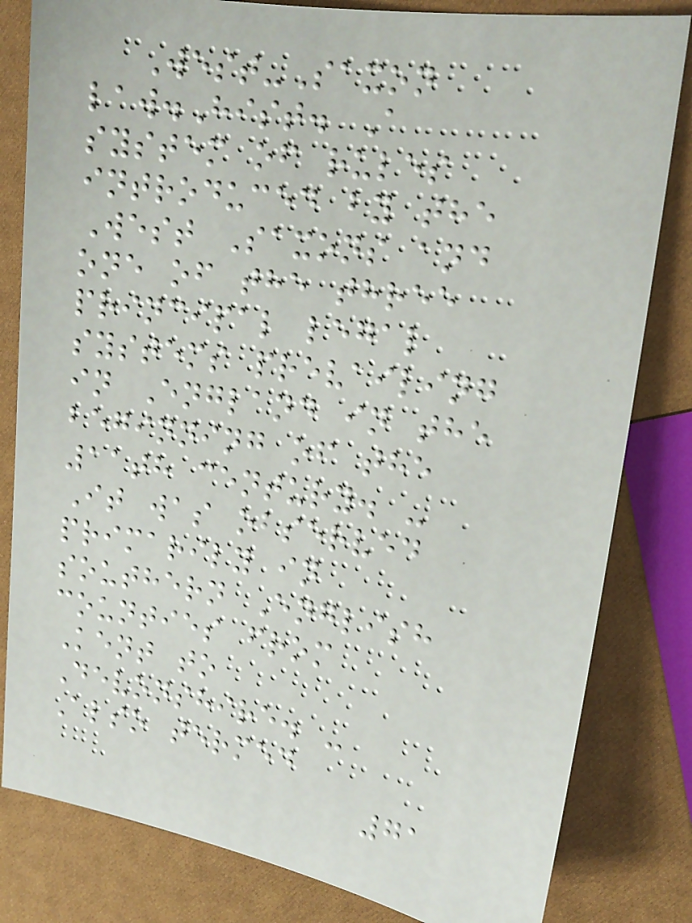West-Saxon
law.Hist. A
system of rules
introduced by the
West Saxons and
one of the three
principal legal
systems prevailing
in England in the
beginning of the
11th century. -
It was observed
primarily in
southern English
counties from
Kent to
Devonshire. -
Also termed
71
